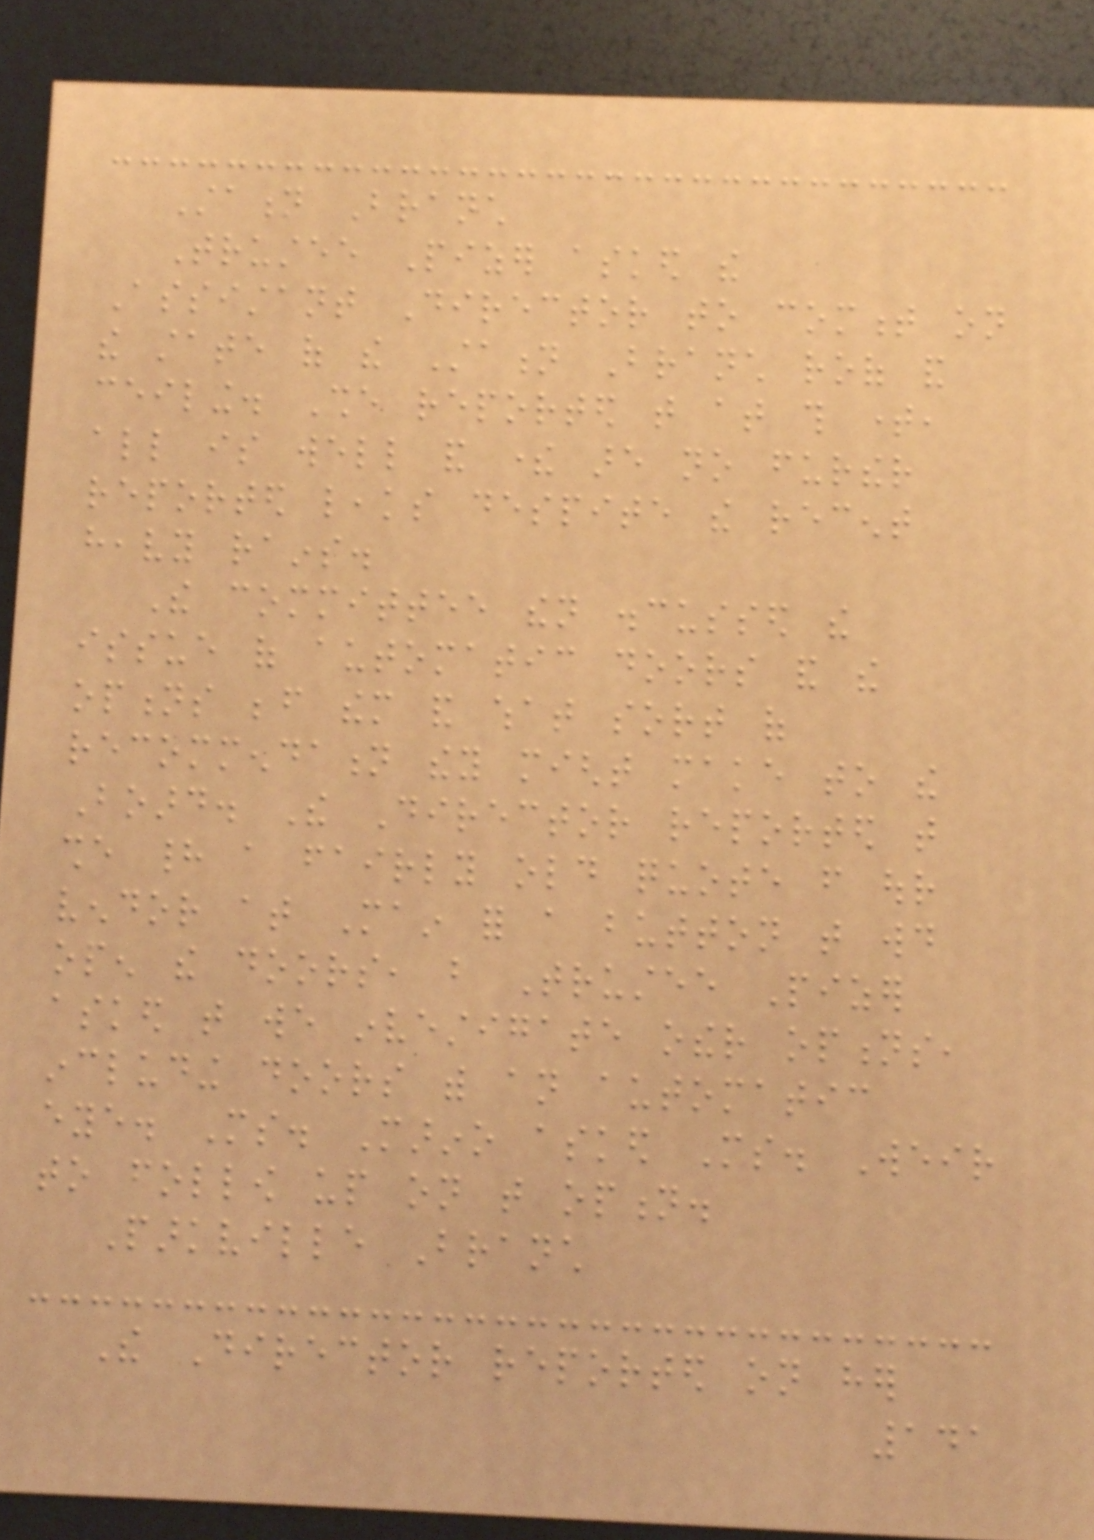Station Branch
Trustee Pizer asked the
Assistant Director to comment on
the state of the Station Branch roof and
ceiling. She reported that at this time,
all is well and there are no further
reported leaks despite the recent
heavy rains.
The committee then discussed the
issue of automatic doors and the
options before them and what sort of
recommendation they might make to the
Board. The Director reported that
she had a fairly old quote from our
vendor at Main for a button that would
open the doors, but Trustee Pizer
asked that we investigate other options,
including doors with an automatic
eye. Ms. Marino asked Ms. Weir
to follow up on that option.
Parkville Branch
The Director reported on her
141
